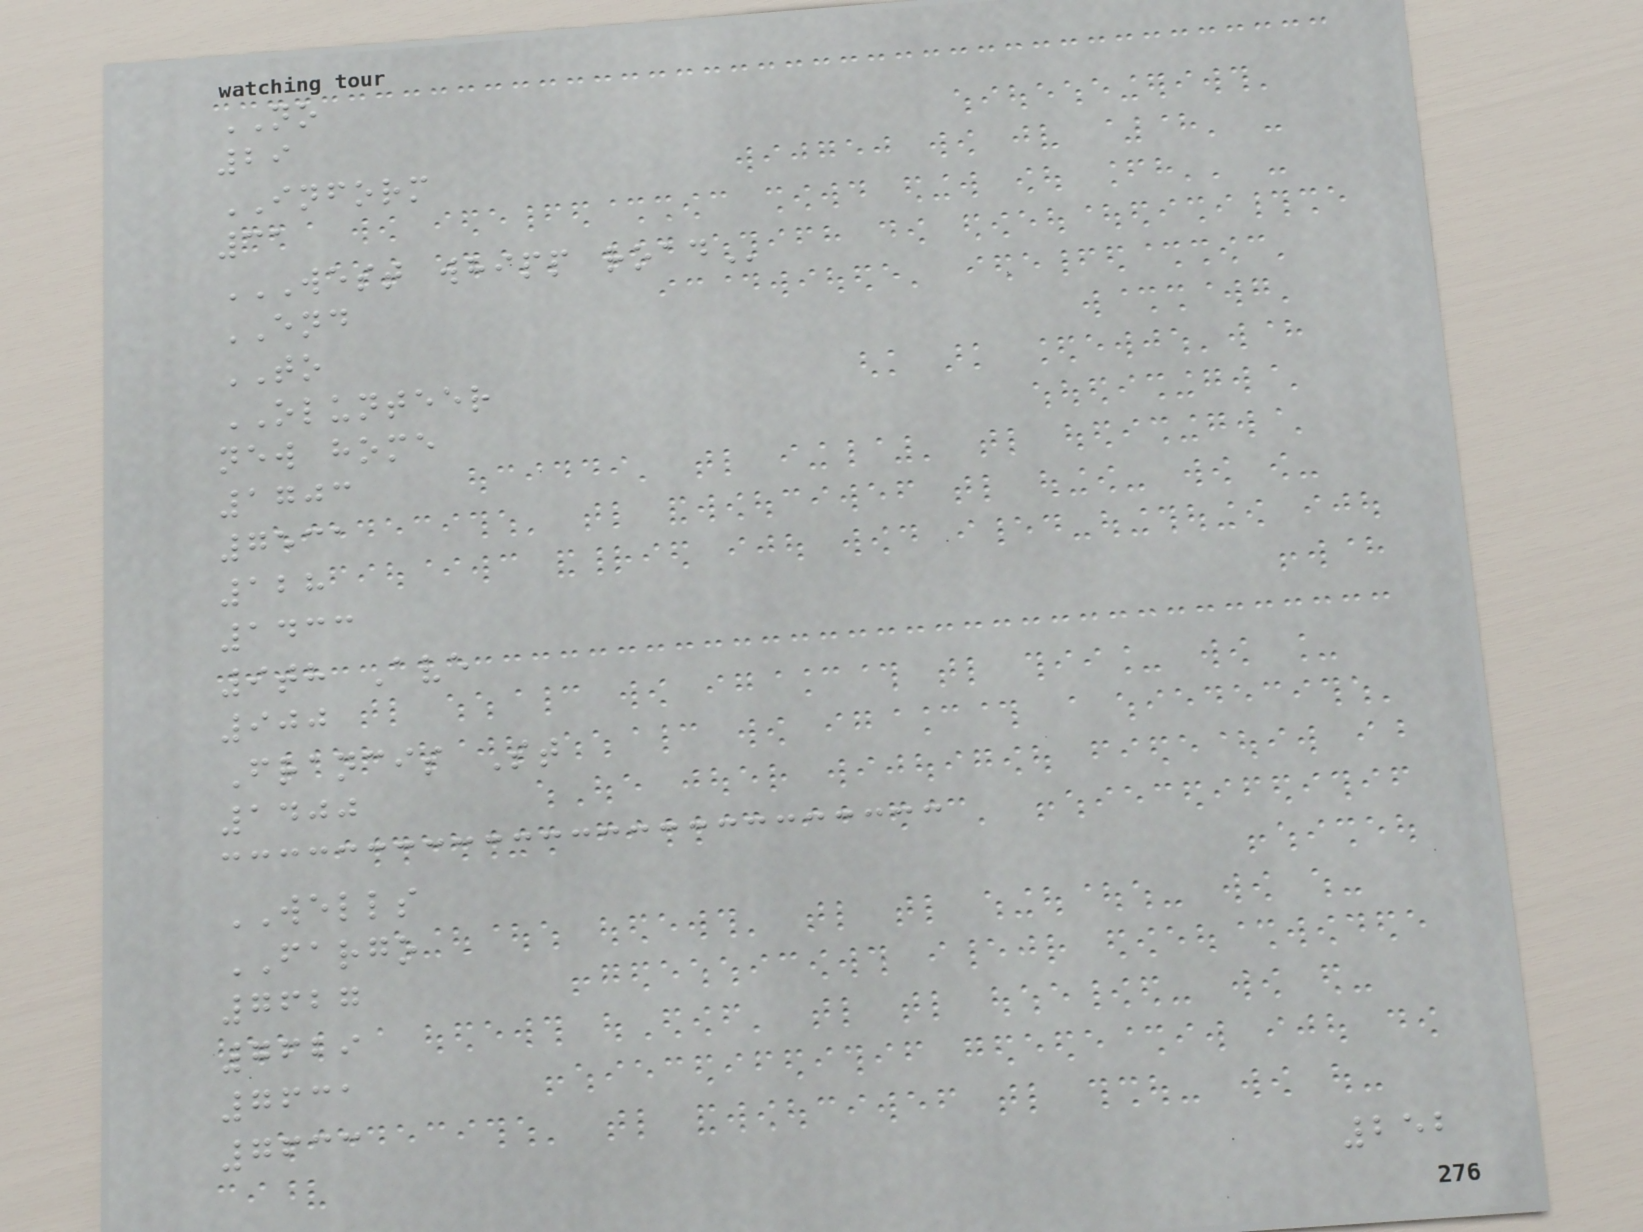NO
29
INFORM
31
WEST WHIPP ROAD
END
TO
OLUNTEER
new home
1703
7531
128
1433
9th Ave
900
Francis St
1400
WELLS
FARGO
7627
7629
7631
7633
252
